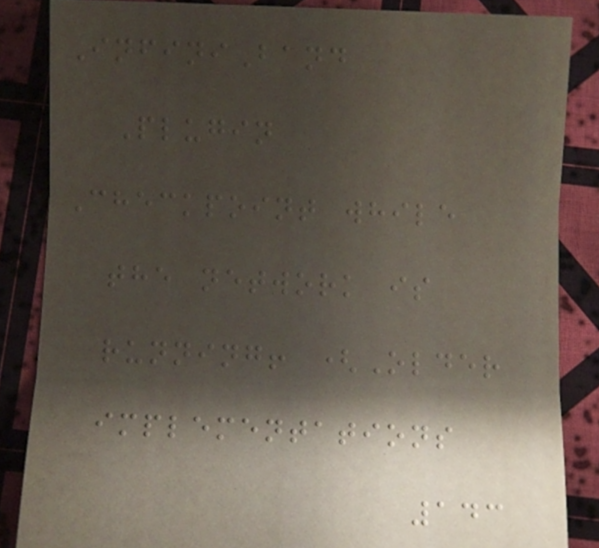InfiniBand
Plugin
Checkpoint while
the network is
running! (Older
implementations
143
